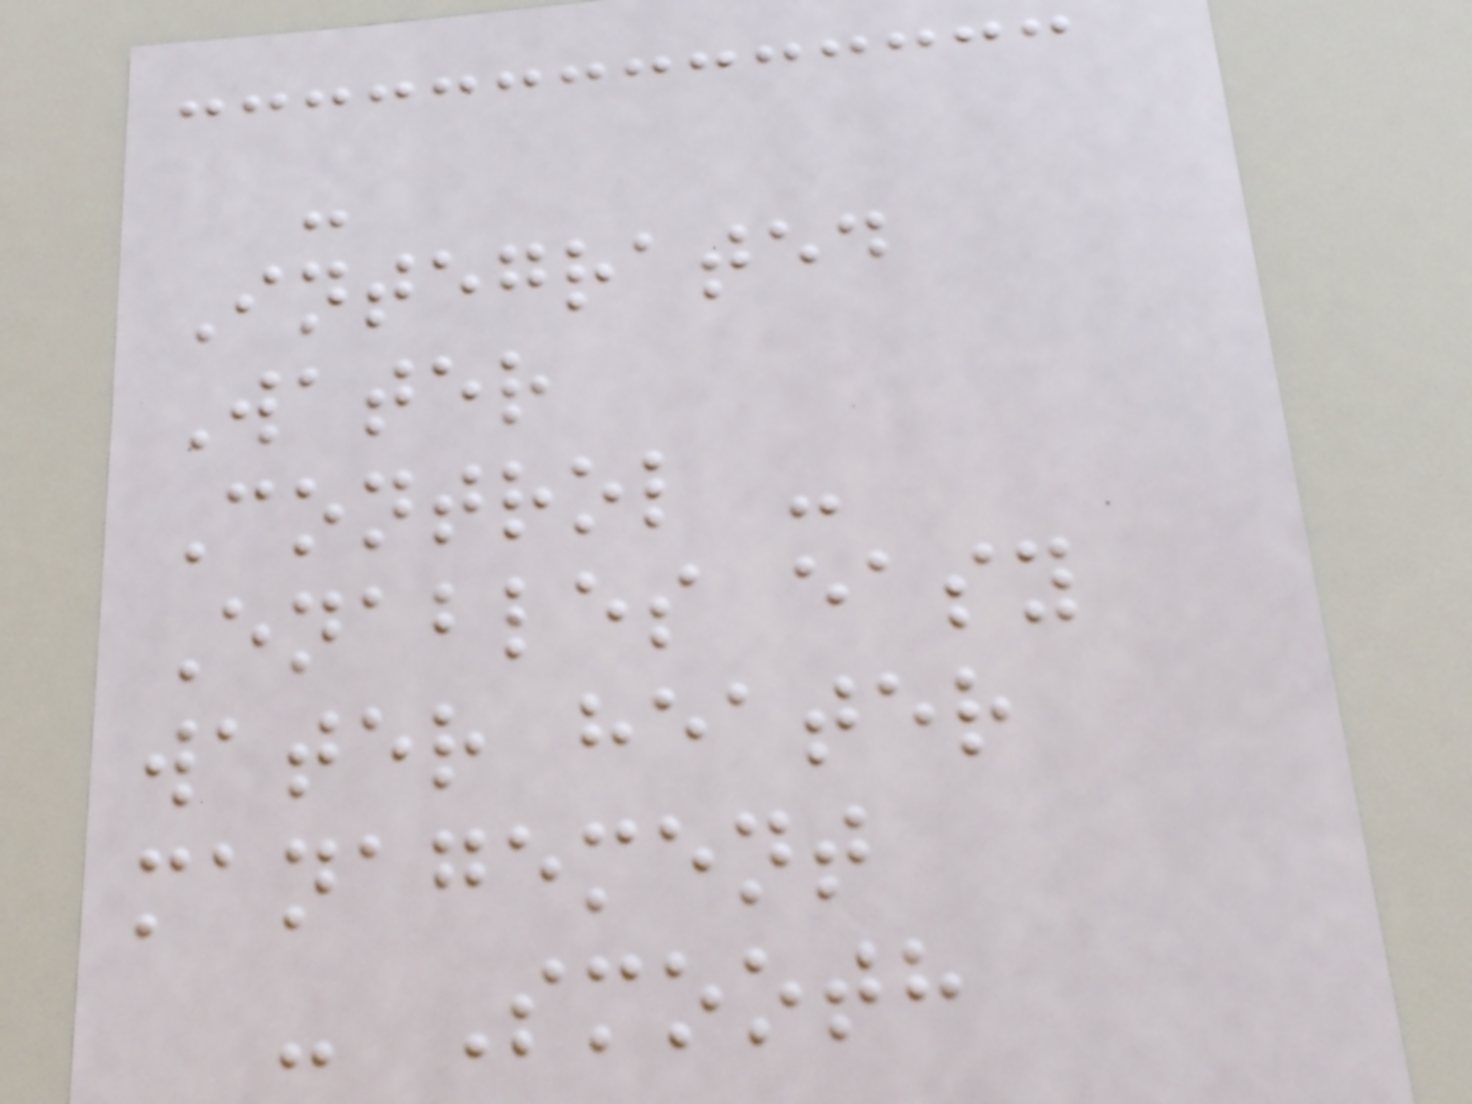-
Integrated
Water
Control -
Enables easy
water heater
management
- Smooth
